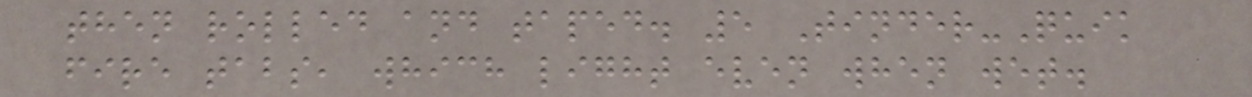then rolled and taped. 5 Tinder-Quik
fire tabs, which light even when wet.
